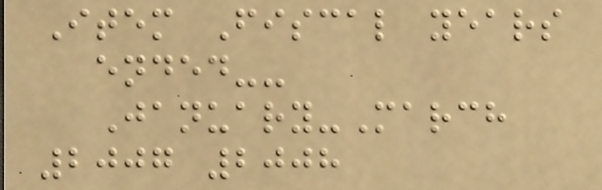Item Fiscal years
ended--
January-March
2007 2008
